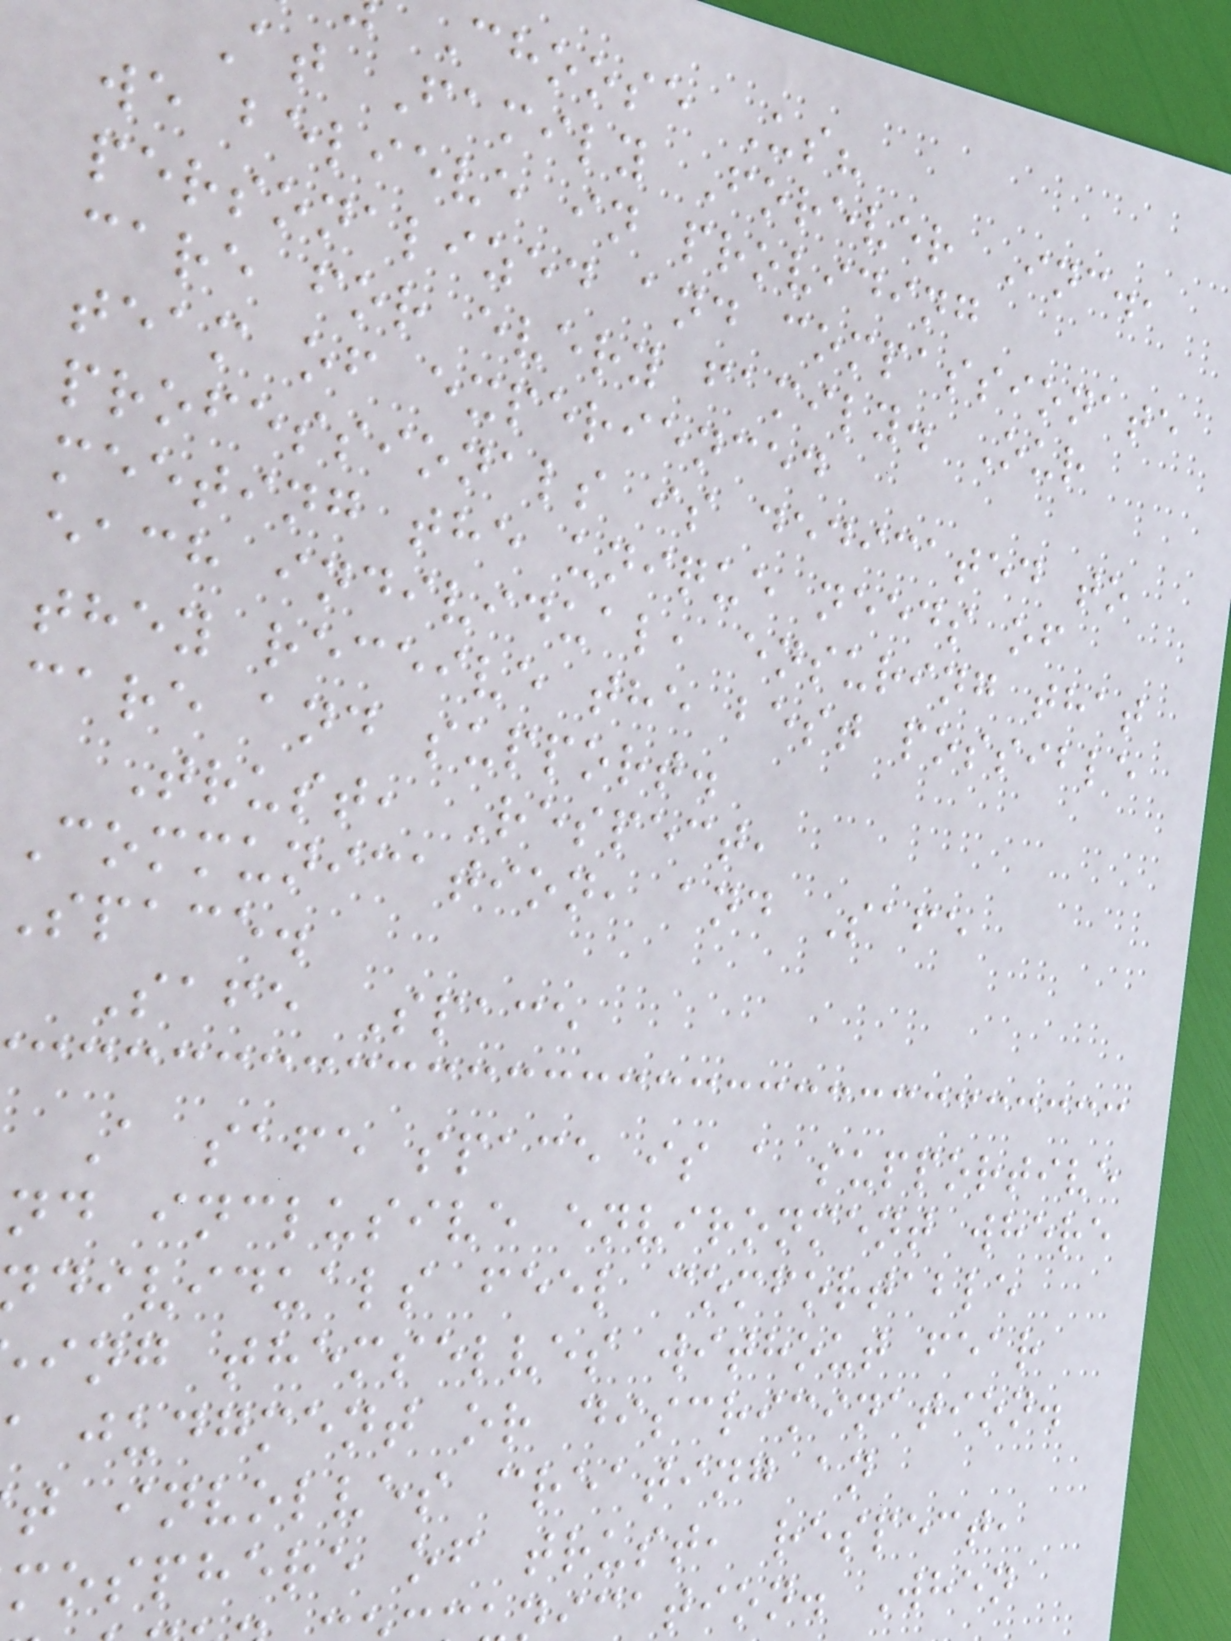Choose Us?
At Family Forever Inc.,
we believe in providing
personalized and compassionate
care for every family. Our
team of experienced
professionals is dedicated to
meeting the unique needs of
each individual, ensuring that
they receive the best possible
care and support.
Trust, Respect,
Communication, and Safe
space.
Safe Space
A safe space is a supportive
nd inclusive environment where
dividuals feel comfortable
ing themselves without fear
judgment or discrimination.
t involves creating an
mosphere of trust, respect,
ication. When
